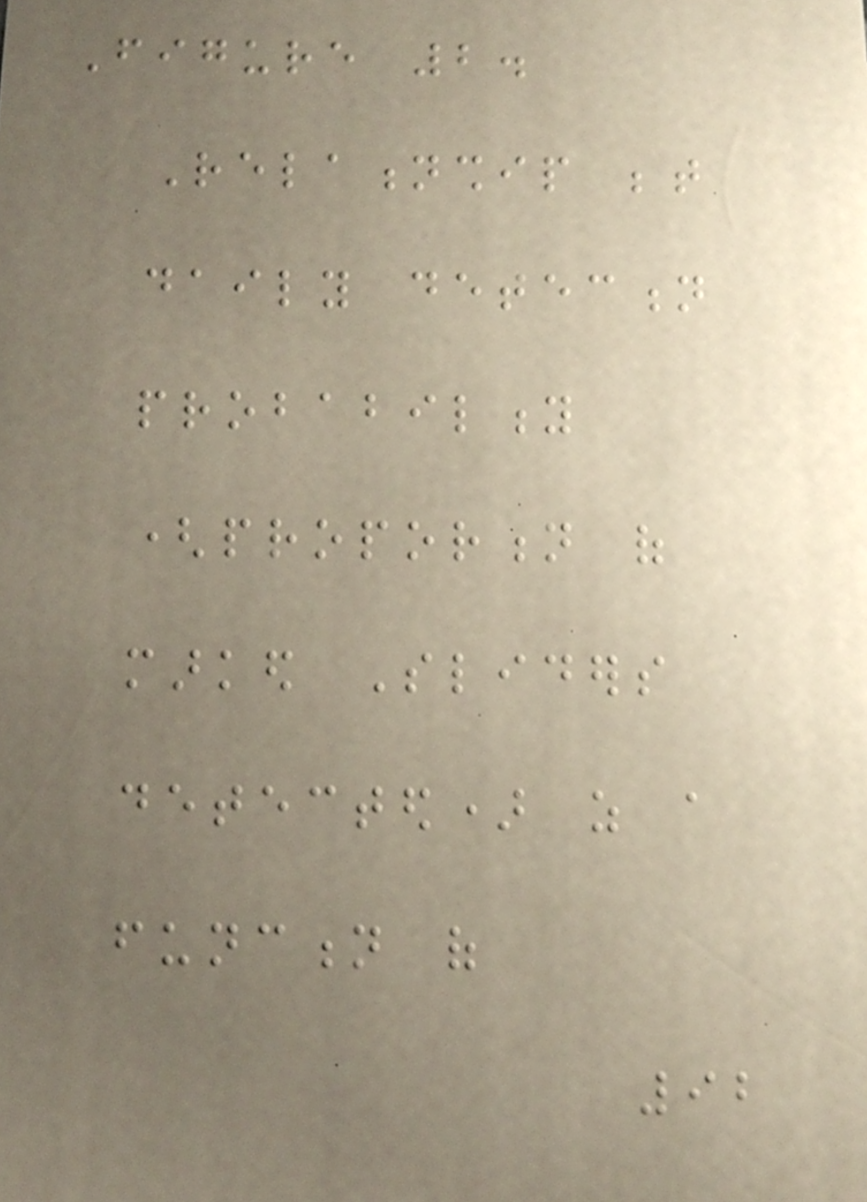Figure 2.
Relationship between
daily detection
probability
(proportion of
marked Sliders
detected) as a
function of
92
